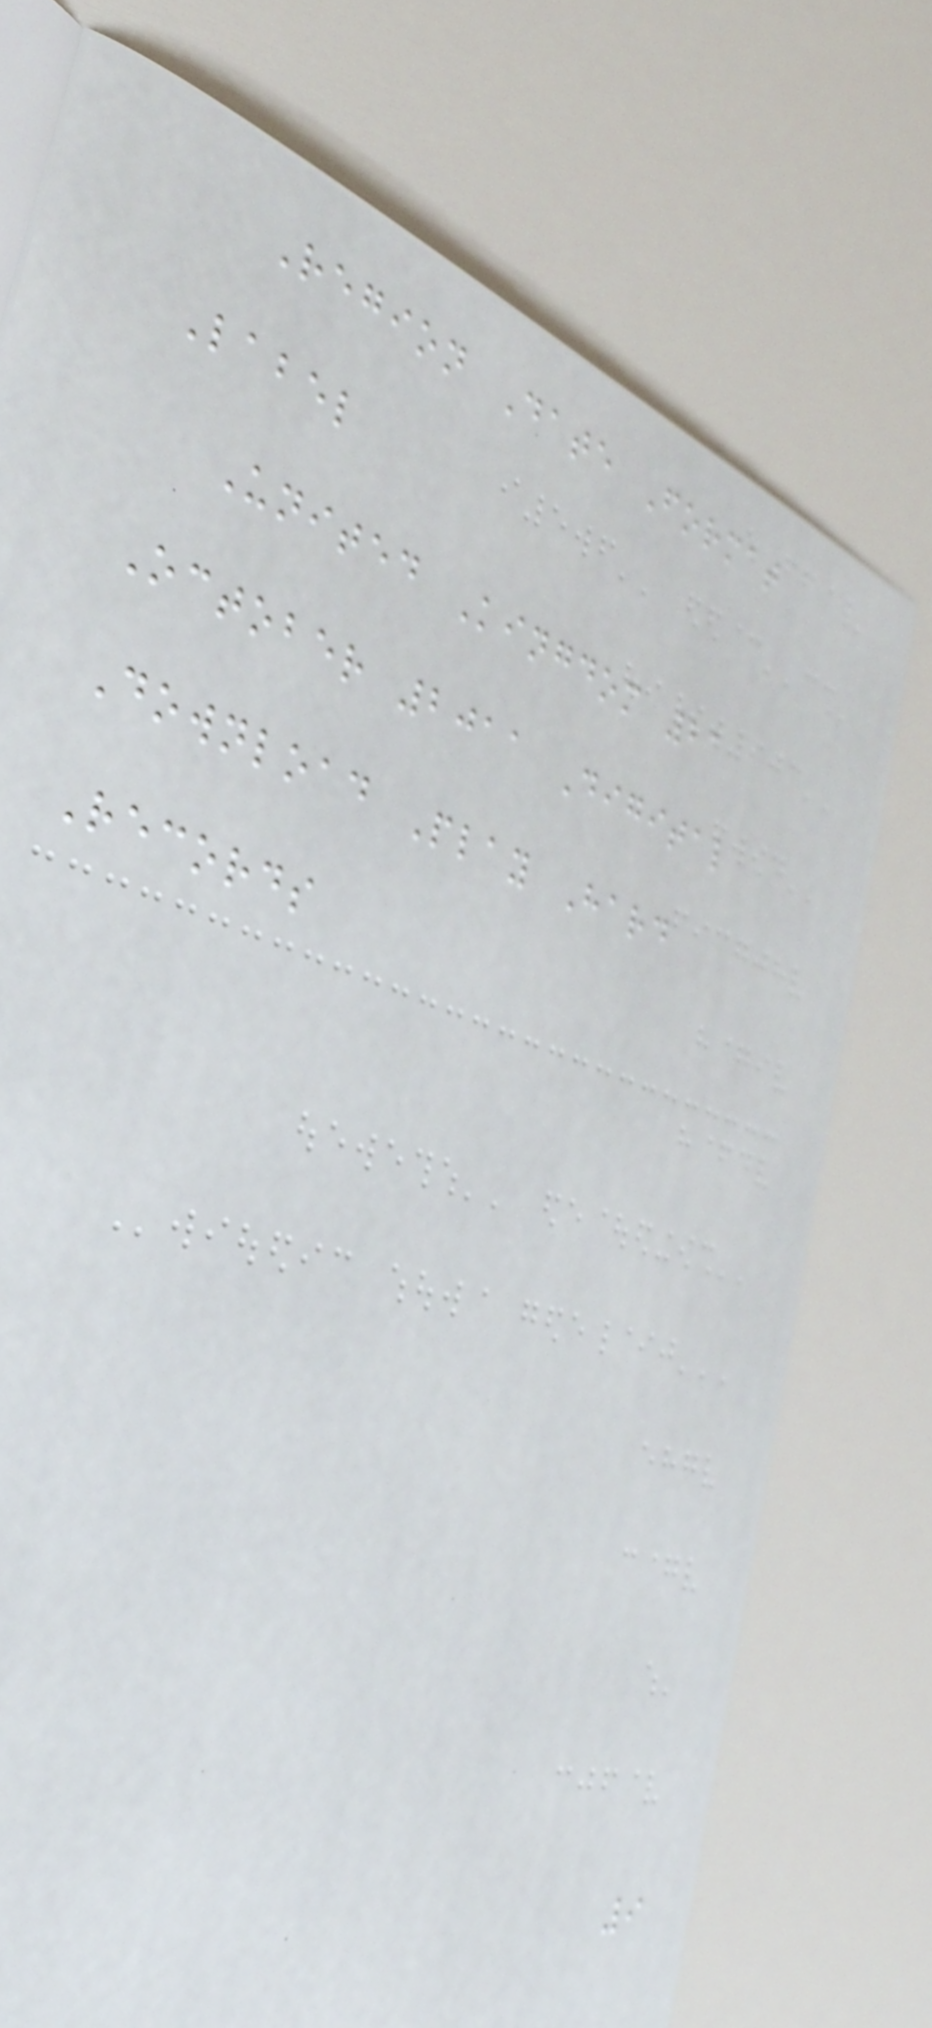Region Date Format
Label
United Kingdom 21
October 2011 Digital
Download Play Hard
Records
9
